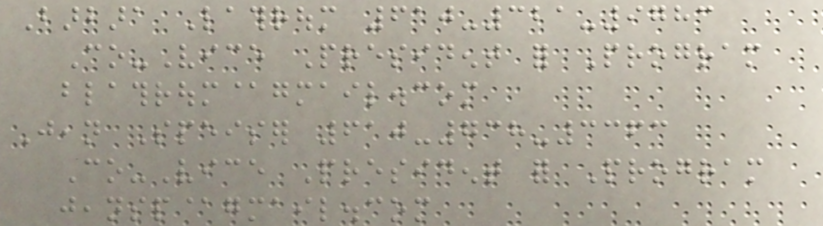Barbara Lathroum 610-321-9783
Co-Vice President for Program
blathroum@gmail.com
Jean Speiser 610-738-3363
Co-Vice President for Program
jeansp@gmail.com
